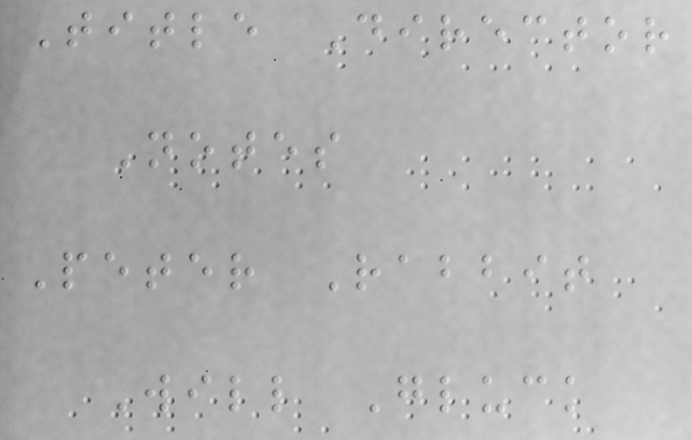Title Director
Notes
Peter Rabbit
Will Gluck
